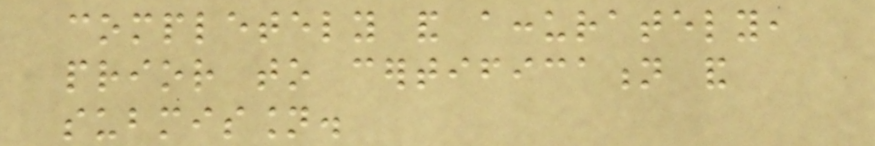completely and accurately,
prior to certification and
submission.
